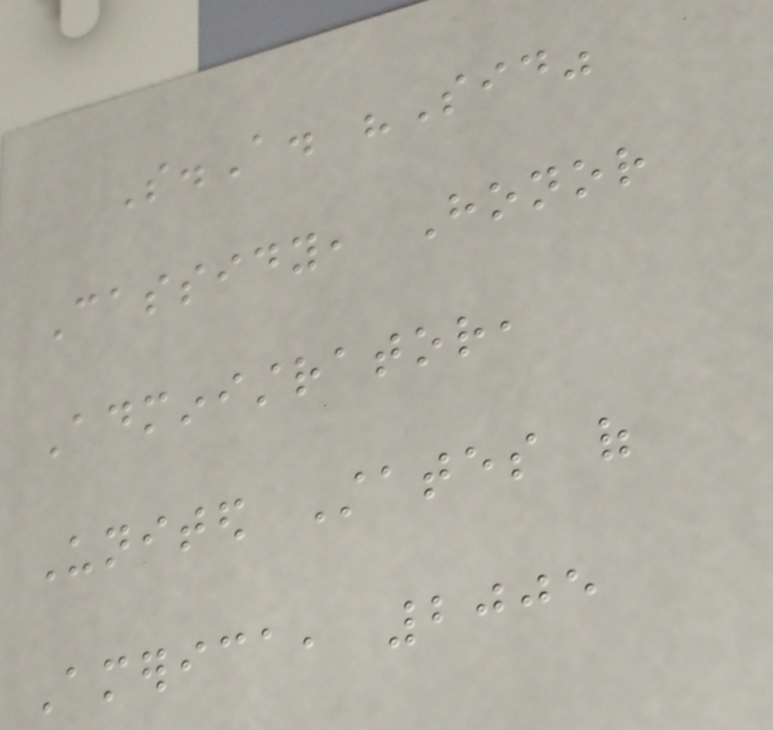S.A. "Sid"
Cassidy, Honor
Administrator,
United States of
America, 2005
